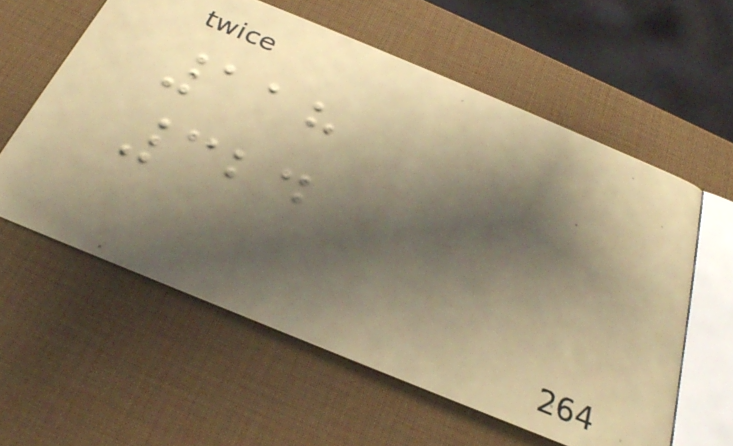118
324
